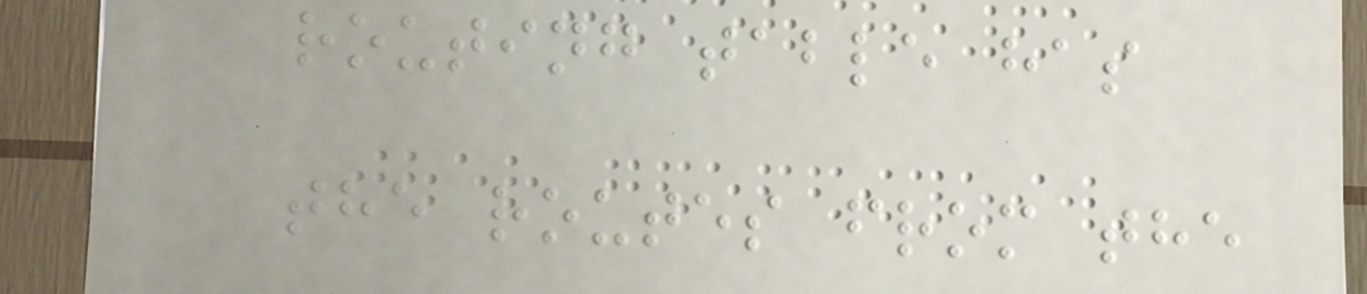routing table has
the routes from the
